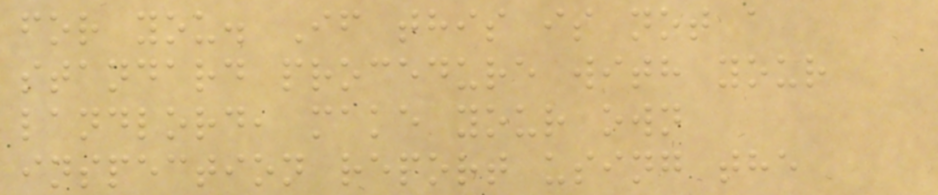for you. If this is not a
standard procedure with your
landlord, make your own
inspection report using the
